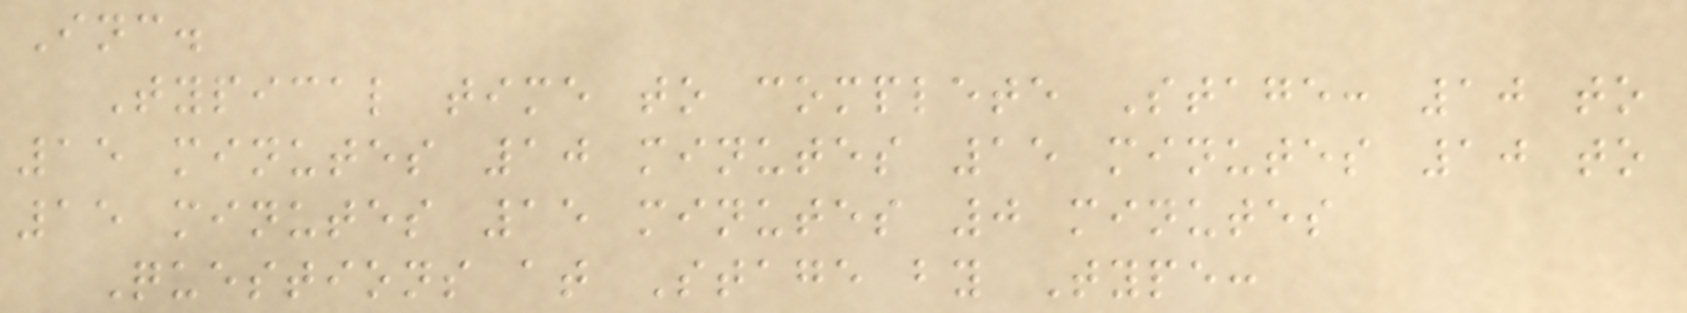Inc.
Typical time to complete Stage: 10 to
15 minutes 10 minutes 15 minutes 10 to
15 minutes 15 minutes 0 minutes
Questions at Stage by Type:
